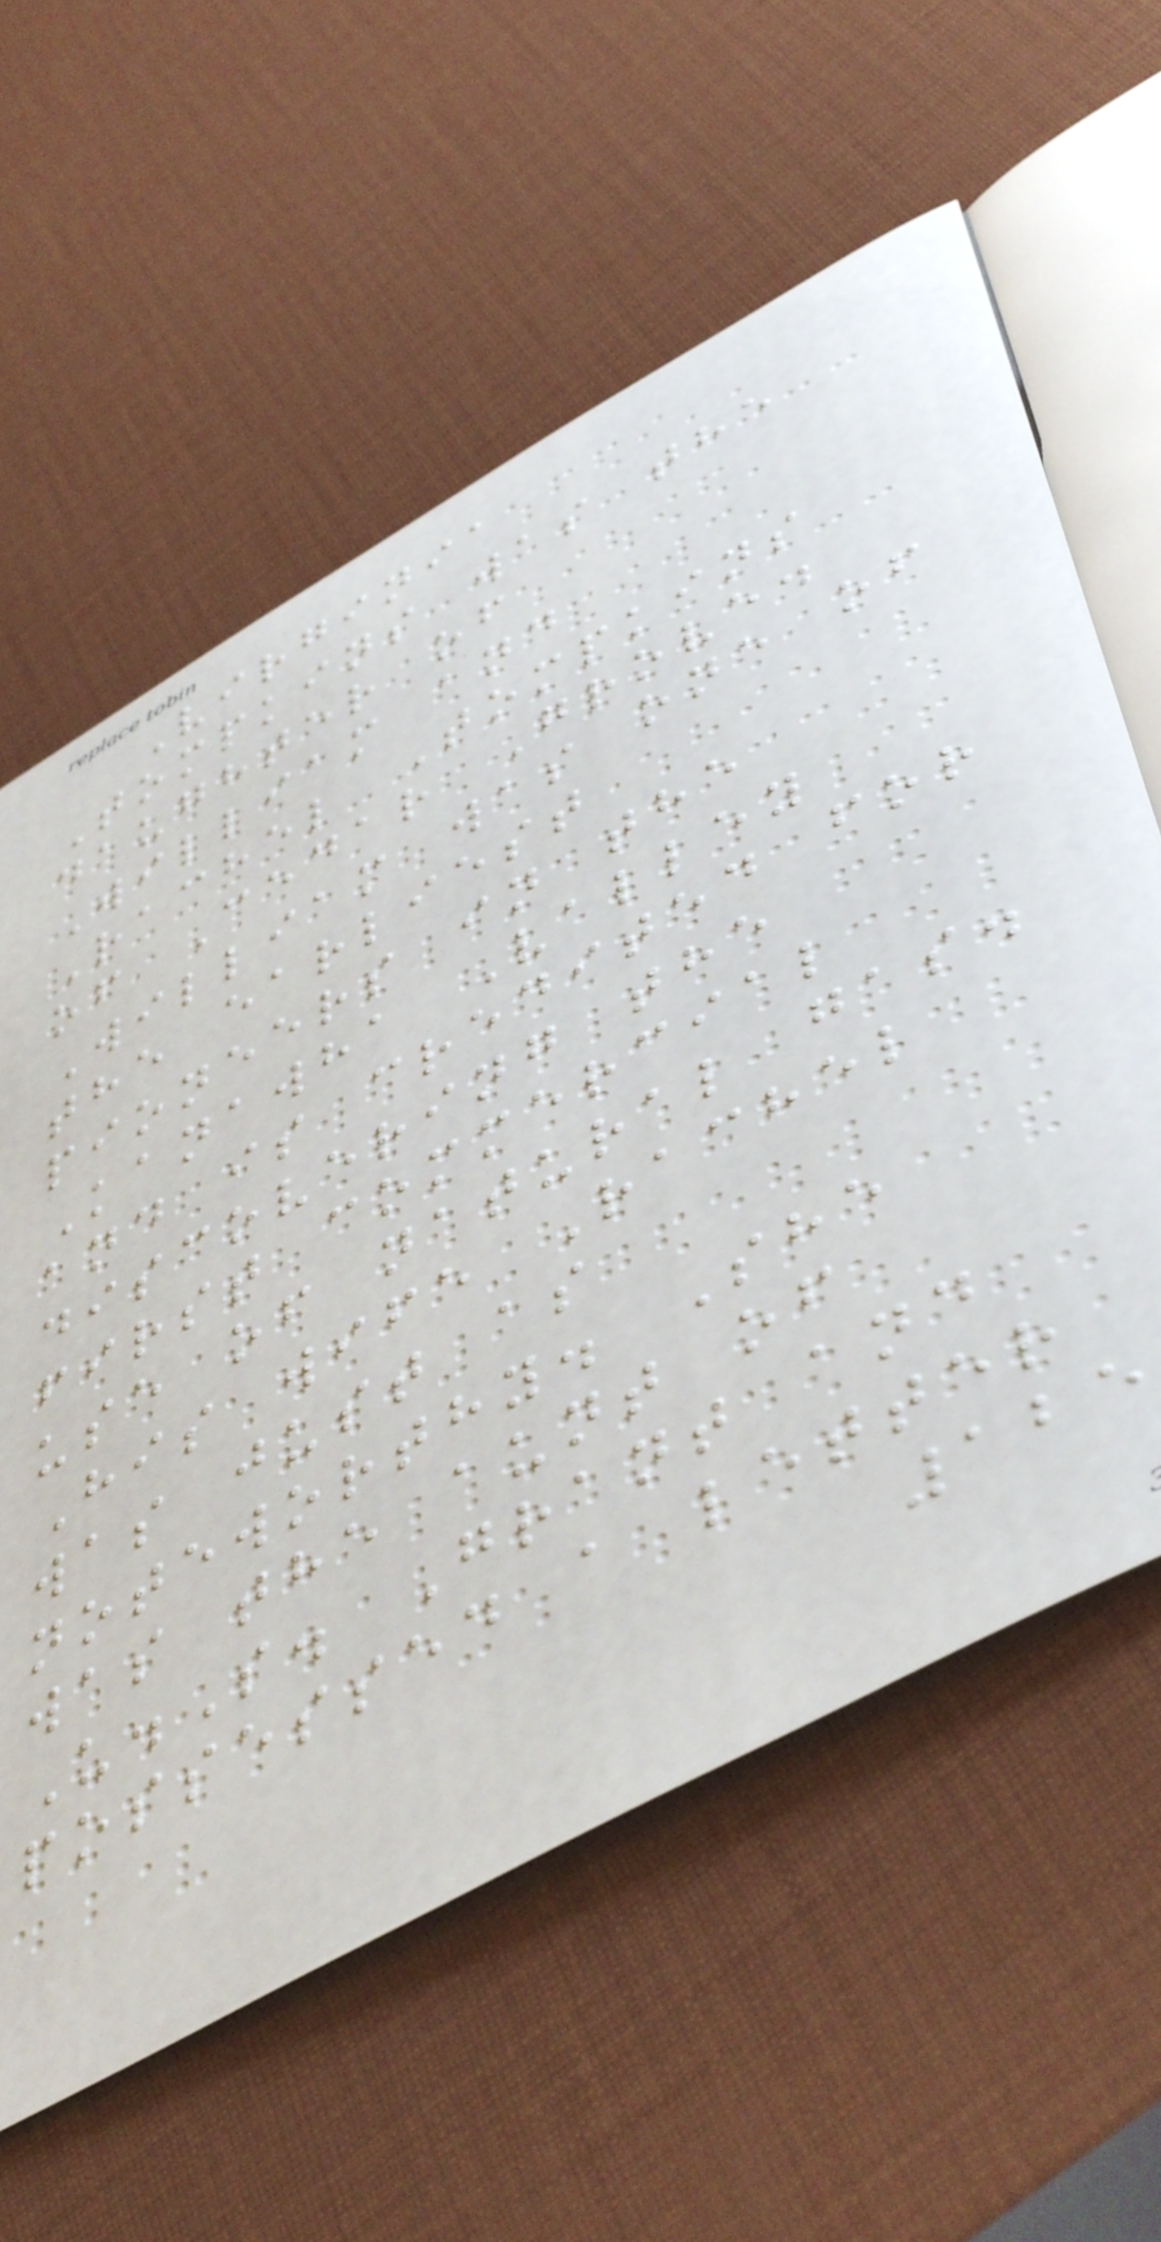Virginia
Tompkins was the
daughter of
William and
Rachel Tompkins
of Cedar Grove.
William was one of
the earliest
pioneers in the
Kanawha Valley
and is credited for
discovering the
first commercial
use of natural gas.
His wife Rachel
was just as
noteworthy. She
was the aunt of
U.S. Grant and
possessed a letter
125
